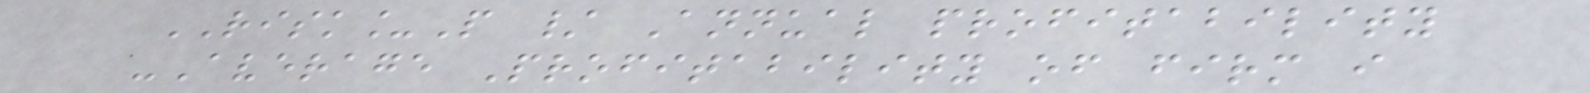RISK_P / Annual profitability
-Average Profitability of firm i
